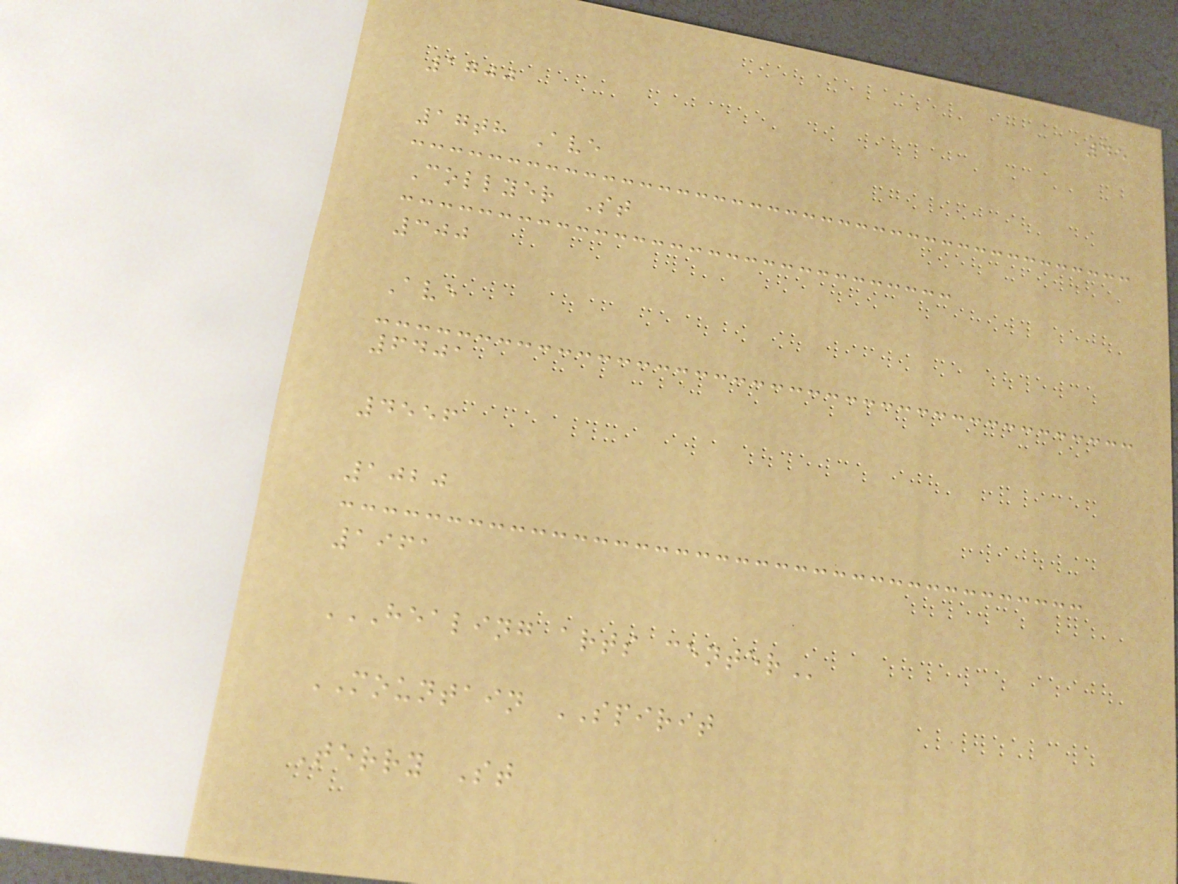45
1700
17th Ave
Collyer St
300
Ave
6401
4556
1020
1961
HEALING ARTS CENTER
MOUNTAIN SPIRIT
Terry St
